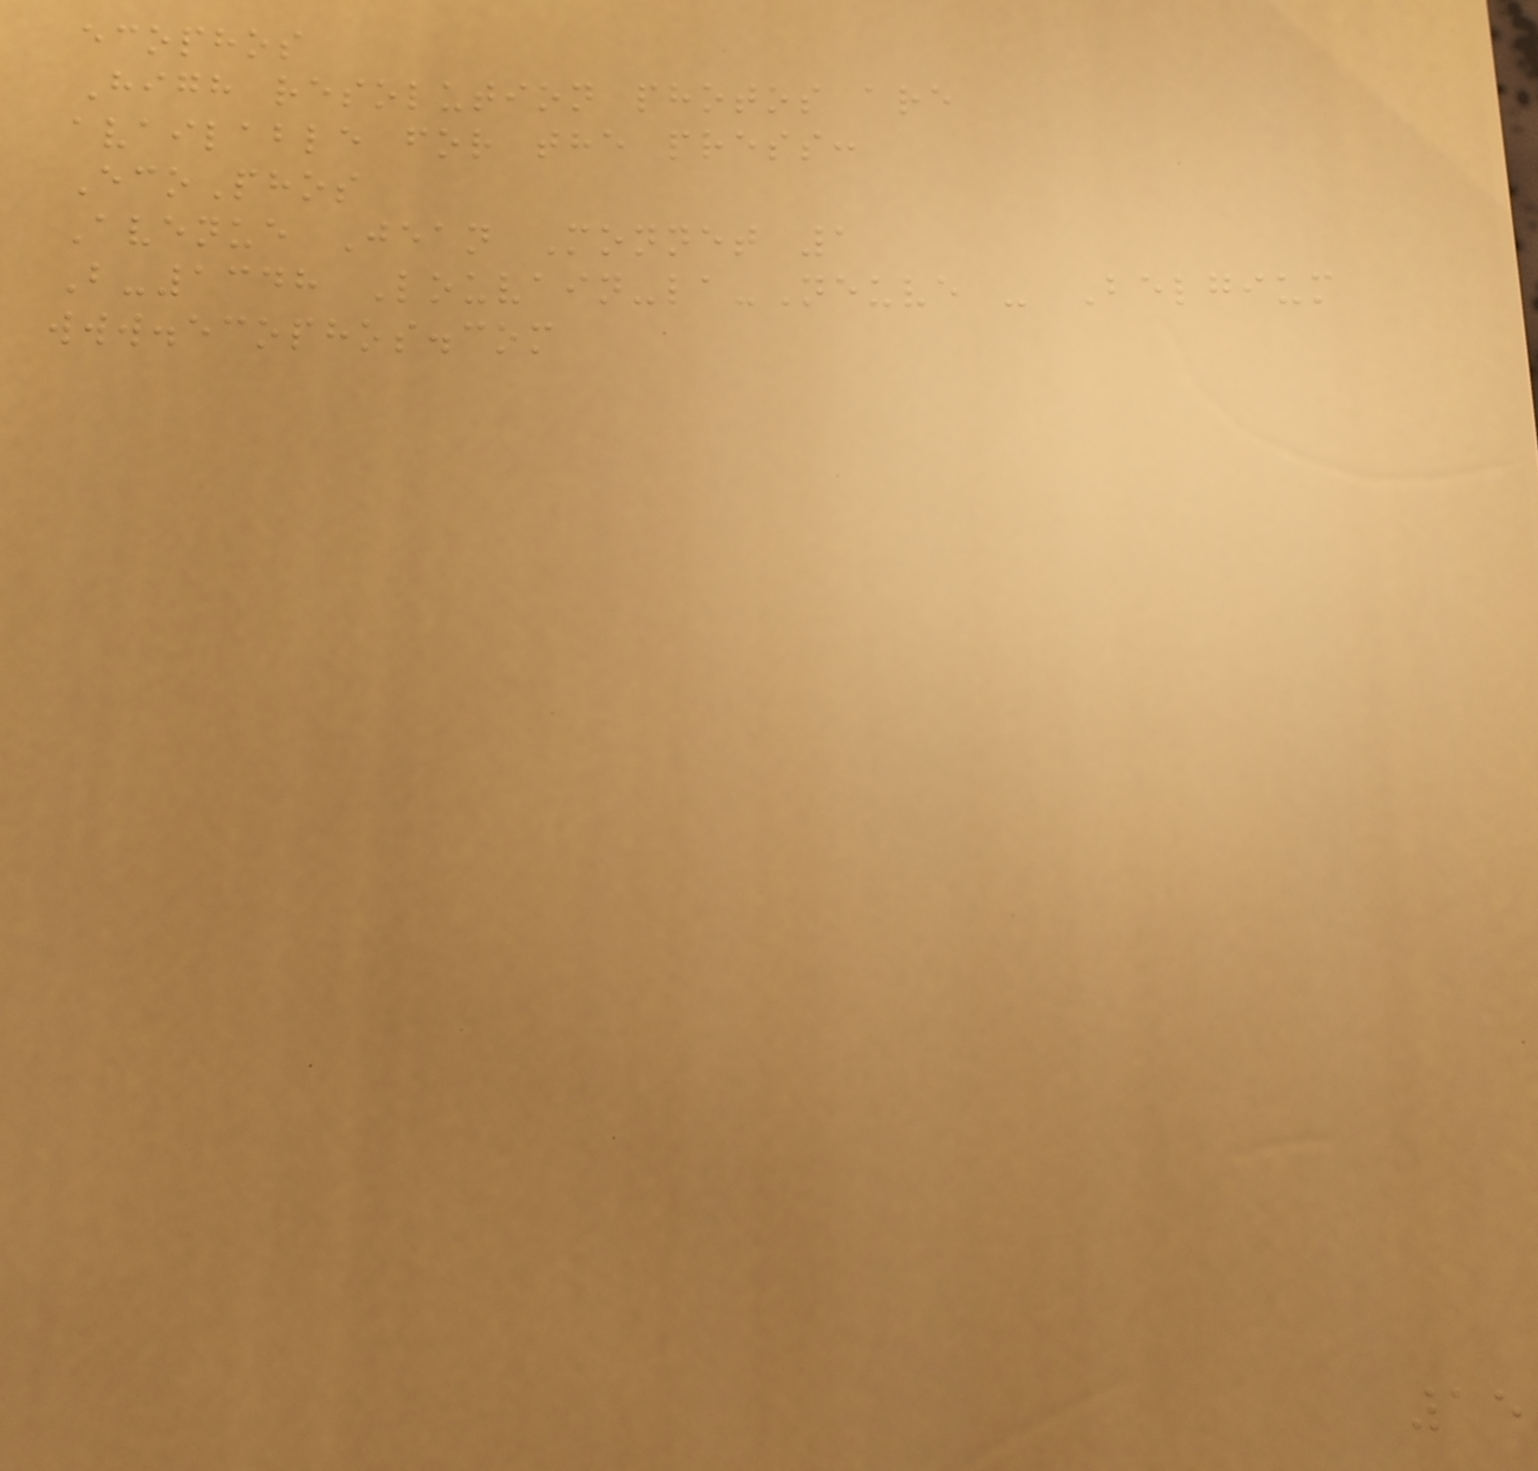ecophos
High resolution photos are
available for the press:
EcoPhos
Avenue Jean Monnet 1
B-1348 Louvain-la-Neuve - Belgium
www.ecophos.com
15
